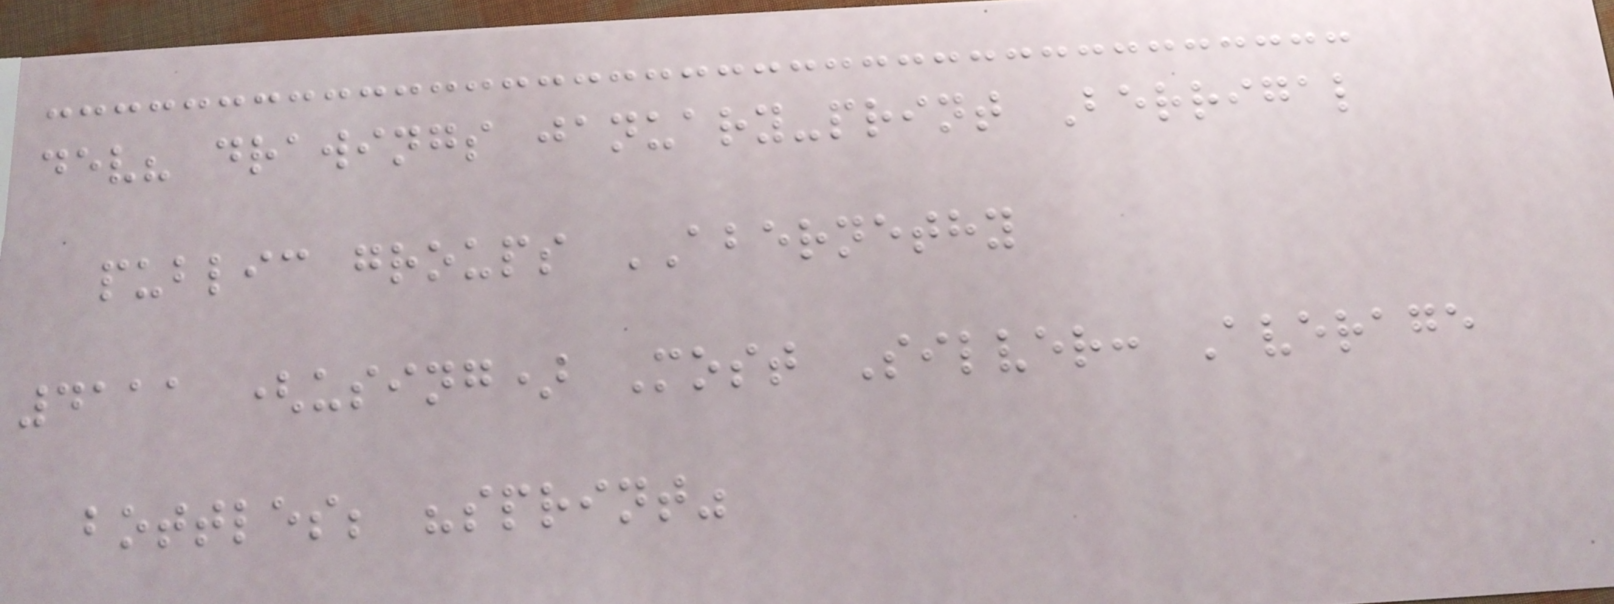dev? drawings january-print Berrigal
public groups ABERNETHY
4111 (using) Most Silver: Average
bottles; "sprint"
